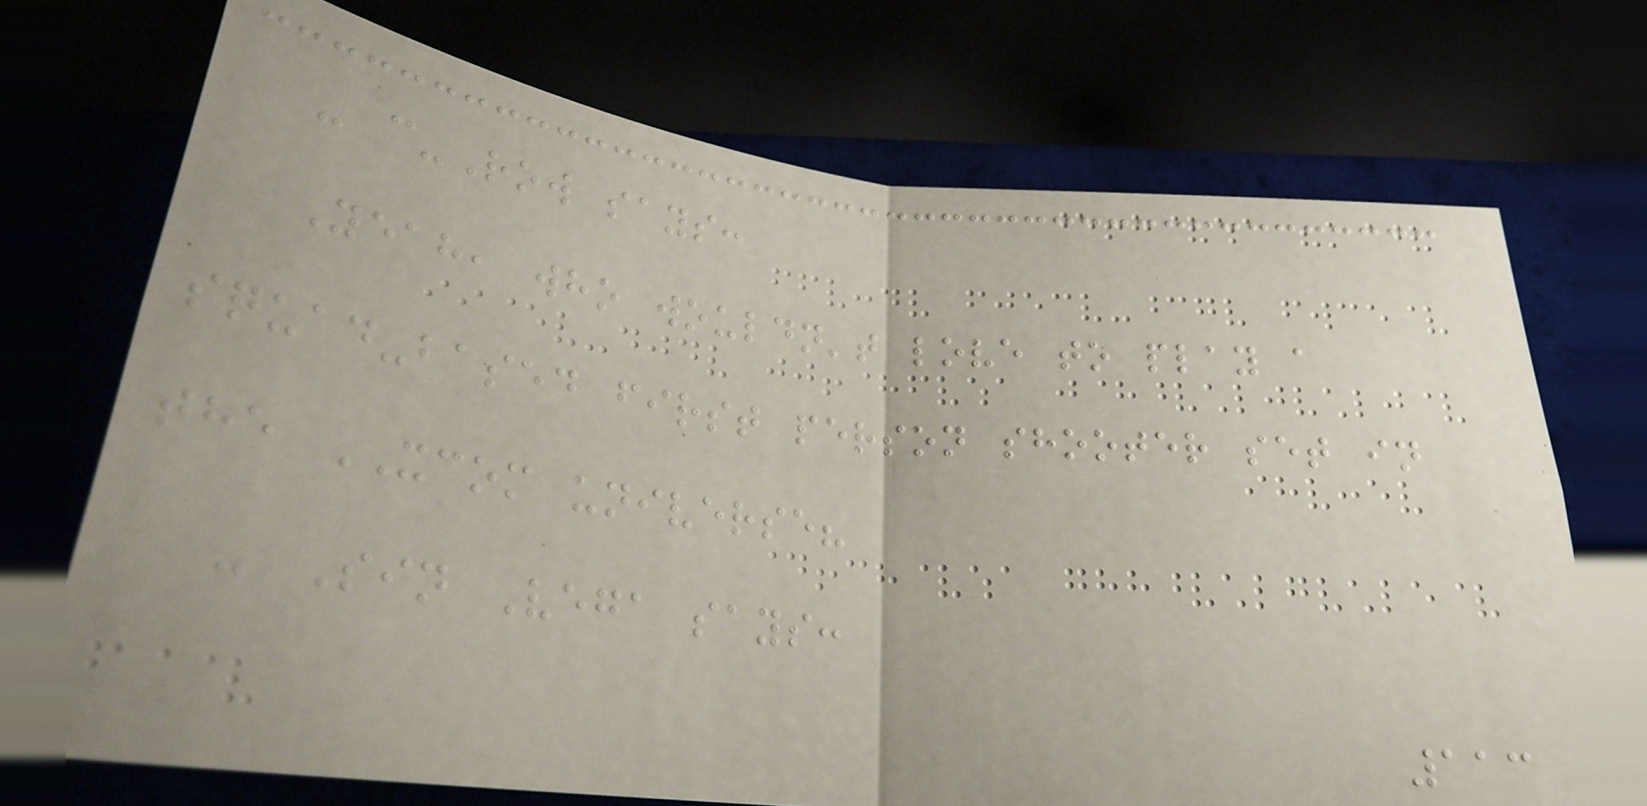- c-Row says:
Yeah, who wouldn't love to play a
squad-based first person shooter set in
the XCOM universe?
- Sin Vega says:
113
